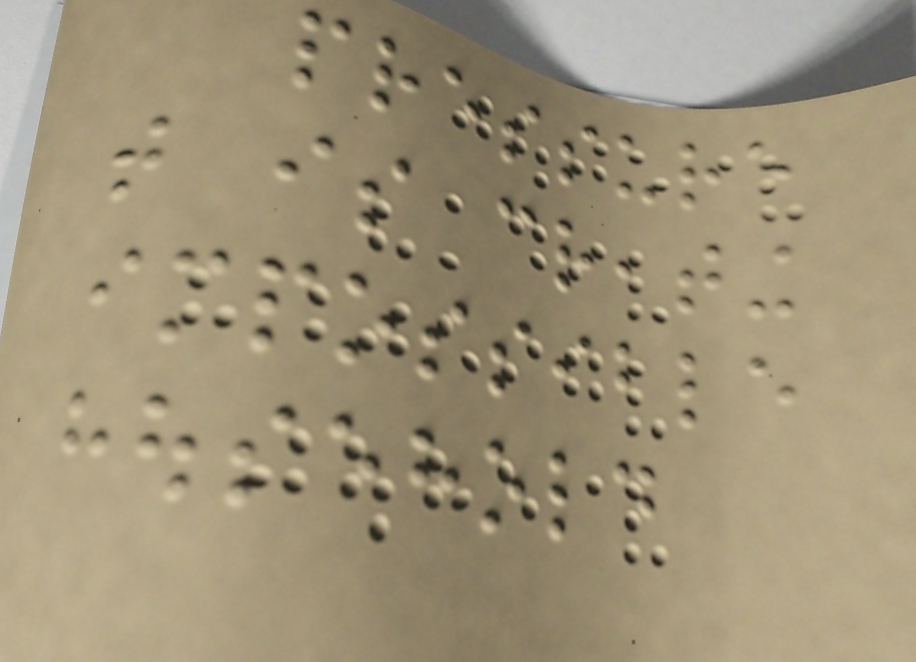pressure
that is creating
impossible
household
